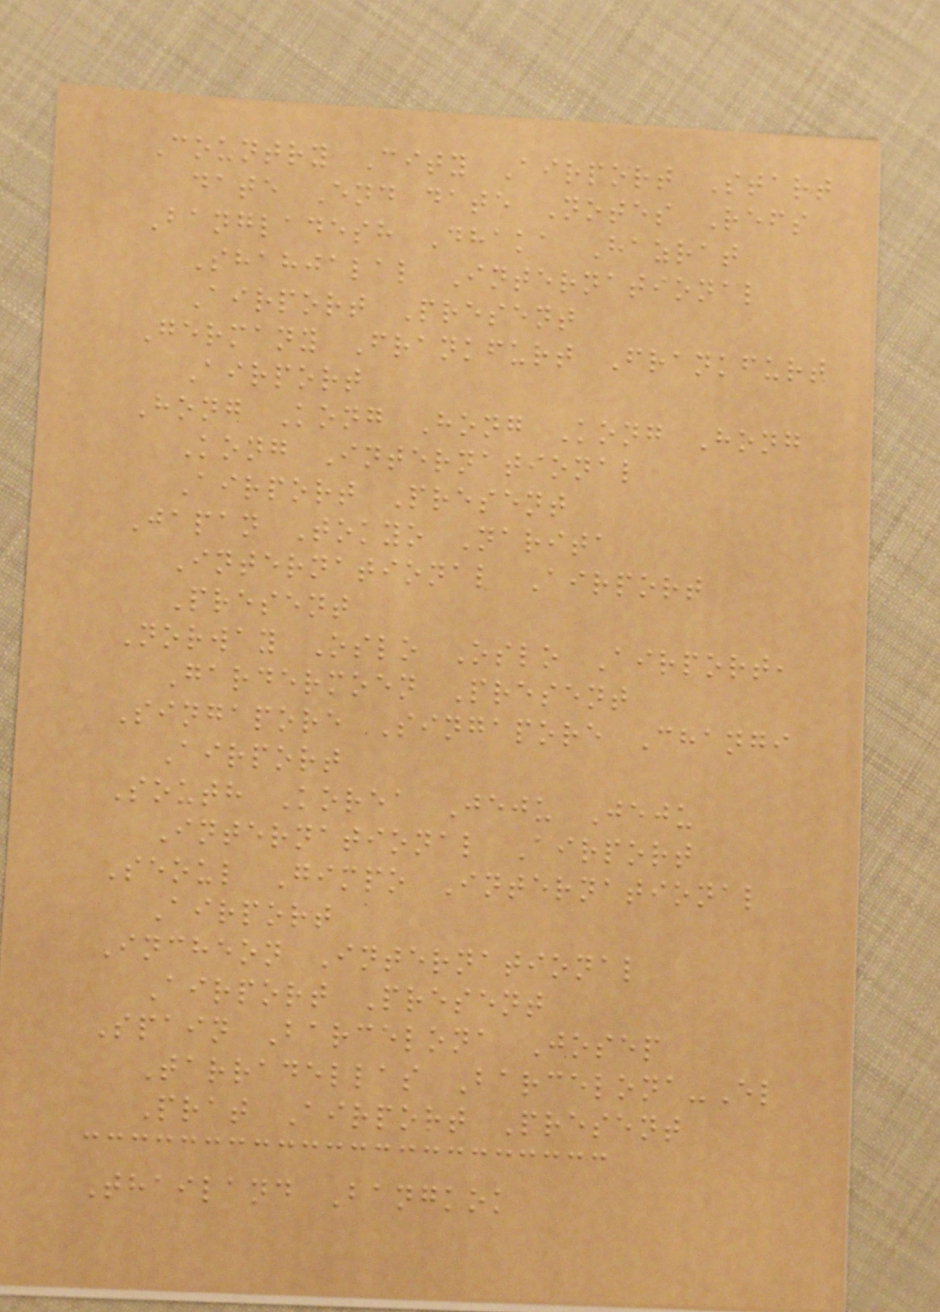Country City Airport Start
date End date Notes Refs
Bangladesh Dhaka Hazrat
Shahjalal International
Airport Present
Germany Frankfurt Frankfurt
Airport
Hong Kong Hong Kong Hong
Kong International
Airport Present
Japan Tokyo Narita
International Airport
Present
Norway Oslo Oslo Airport,
Gardermoen Present
Singapore Singapore Changi
Airport
South Korea Jeju Jeju
International Airport
Seoul Gimpo International
Airport
Incheon International
Airport Present
Spain Barcelona Josep
Tarradellas Barcelona-El
Prat Airport Present
Thailand Bangkok
